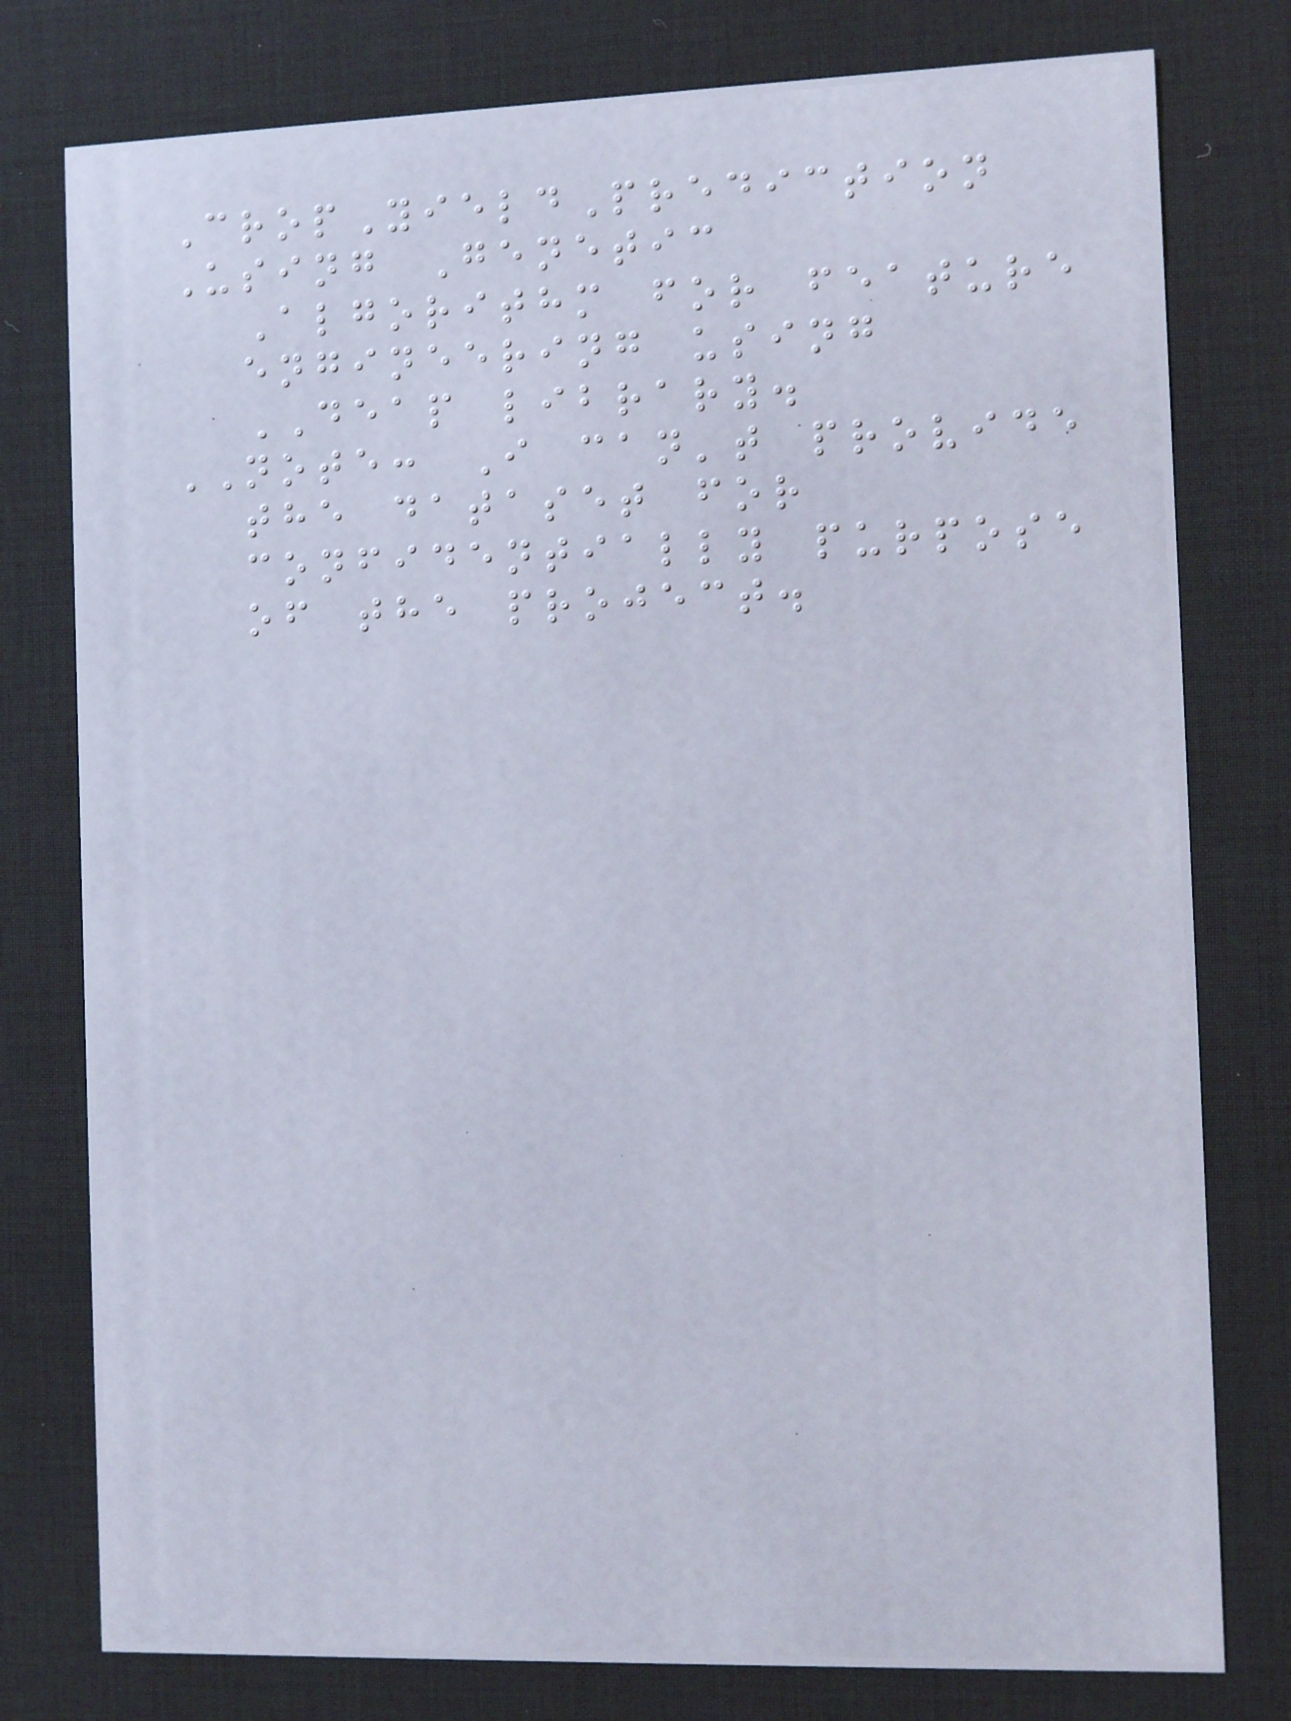CropYieldPrediction
Using Genetic
Algorithm for feature
engineering using
DEAP library.
NOTE: I can't provide
the dataset for
confidentially purpose
of the project.
